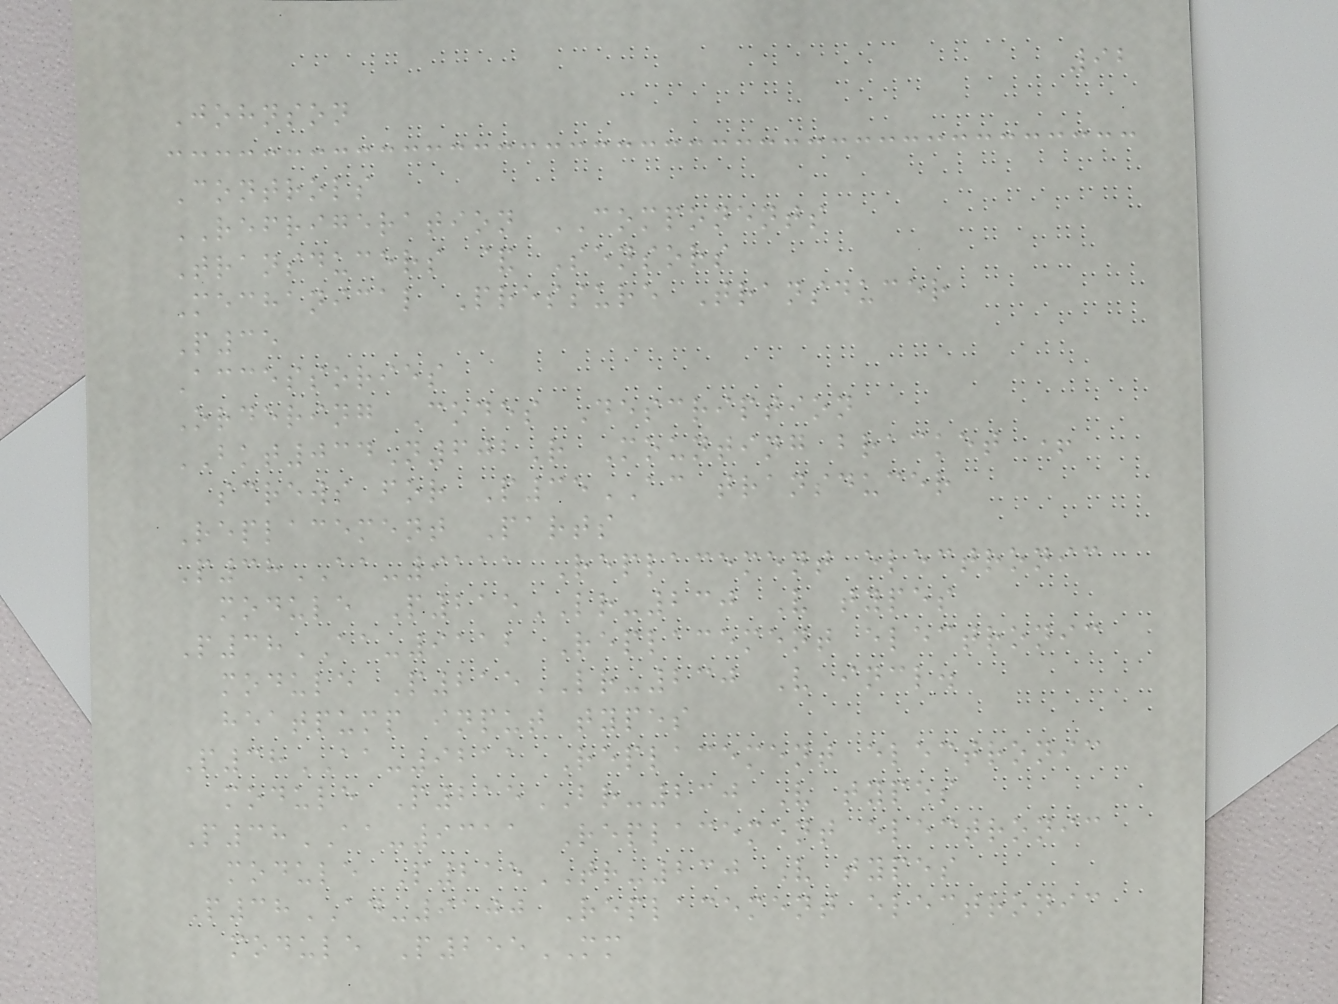92
Johnson
Controls
REFRIGERATION COMPONENTS
Transducers & Sensors
Mechanical Pressure Transducer
P35
Accessories
Ordering Codes Description
BKT034N602R Mounting bracket +
screws for P35AC transducer
Replacement Parts
P38AA-9111 Replacement electronic
module P215LR-230 V types
P38AA-9112 Replacement electronic
module P215LR-230 V incl.
heatpump input types
P38AA-9211 Replacement electronic
module P215BR-230 V types
P38AA-9311 Replacement electronic
module P215TR-230 V types
P38AD-9100 Replacement electronic
module P255MM
